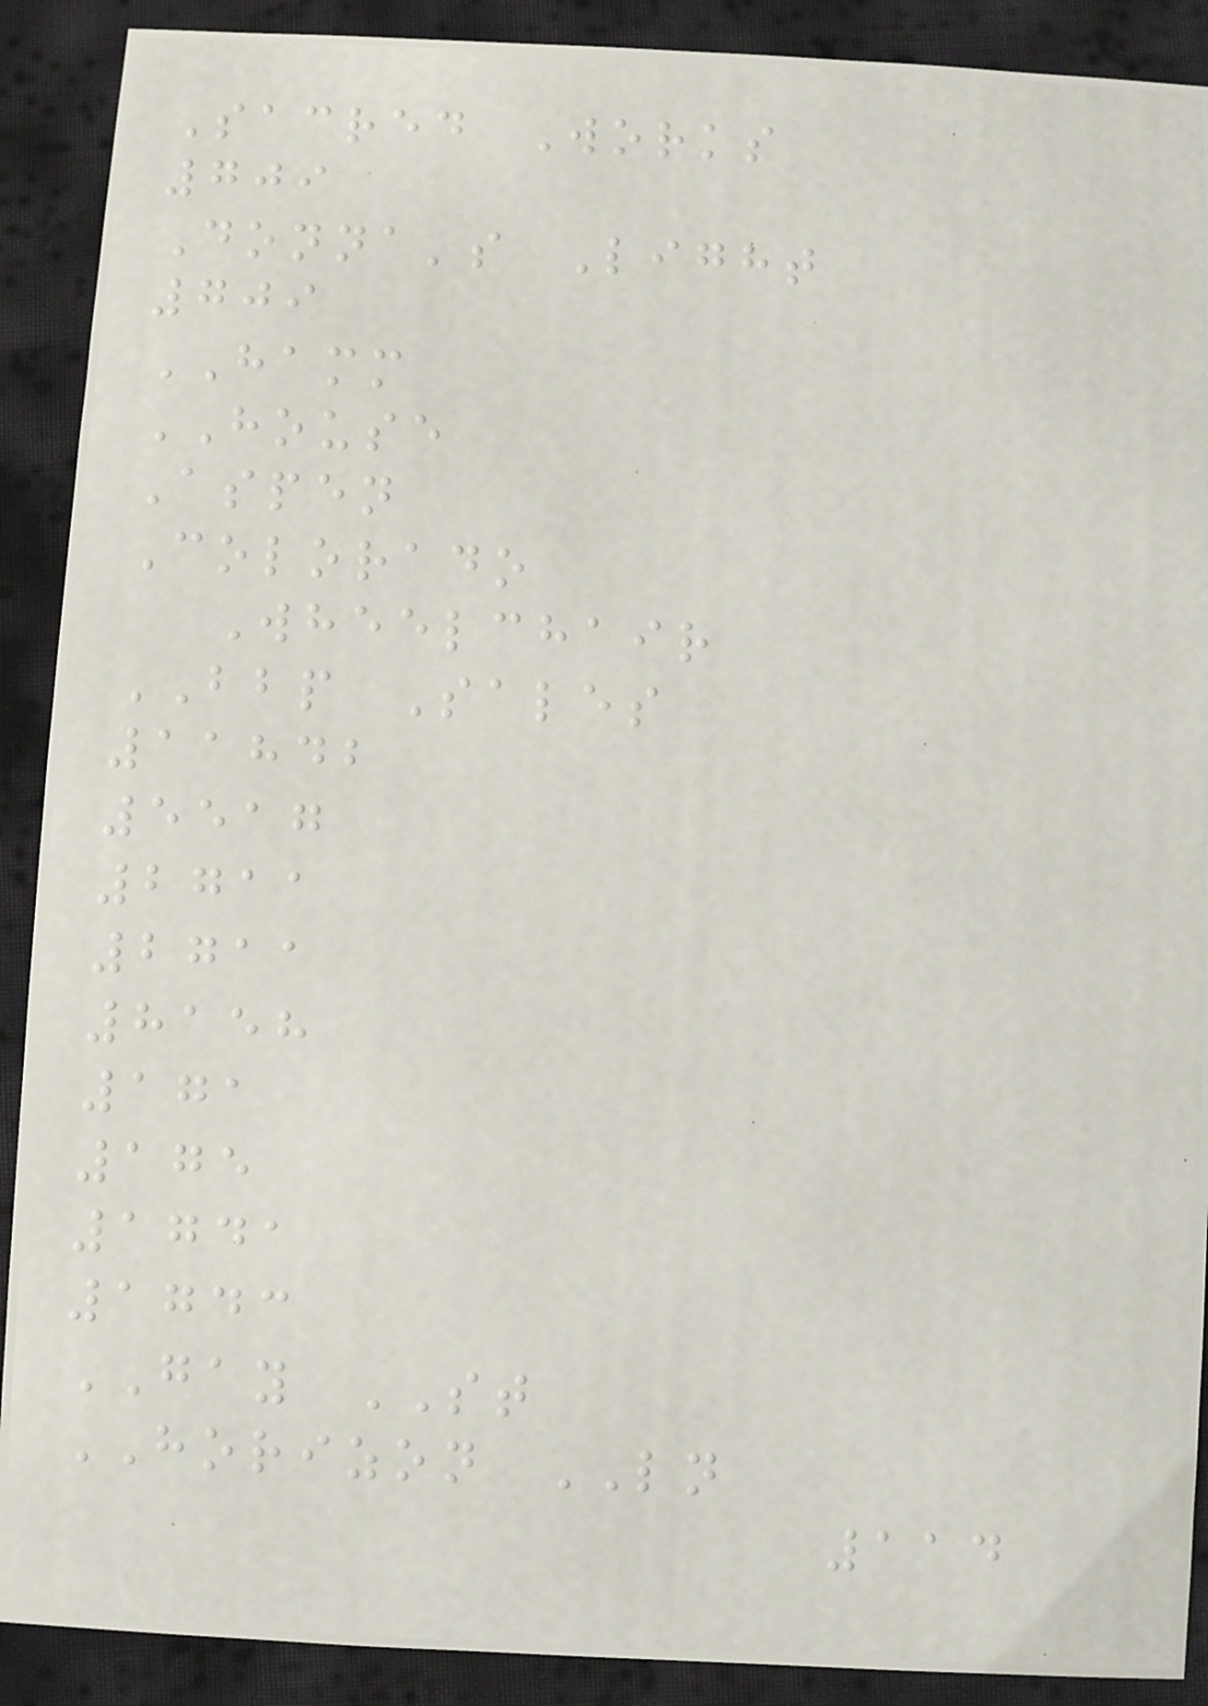Sacred Works
709
Donna's Light
709
HAMM
HOUSE
Aspen
Colorado
Wheelchair
BBP Sales
11842
5517
2711
2711
8158
171
175
1741
1743
GAY ST
HORIZON LN
114
